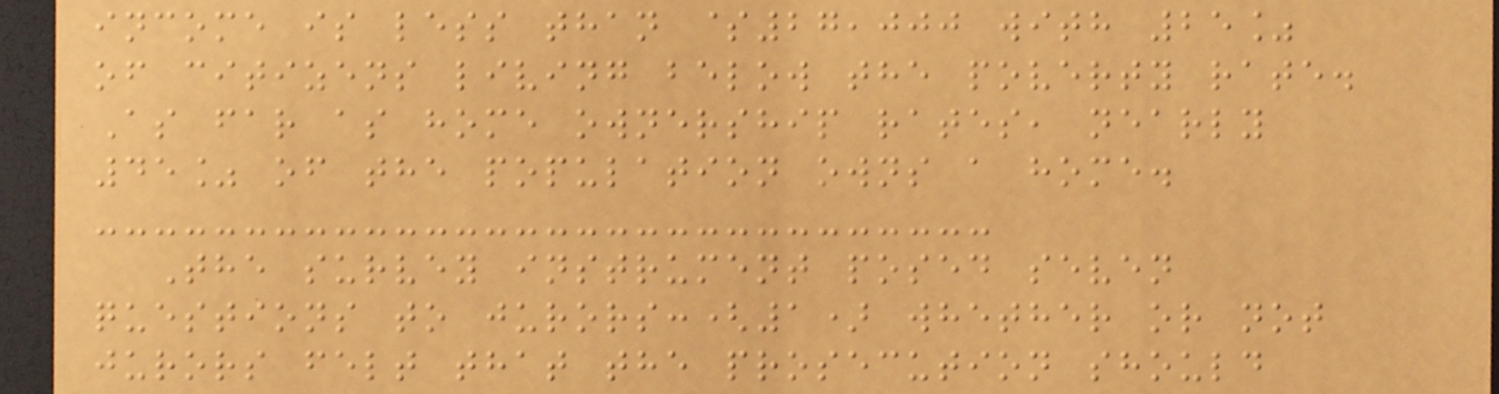income is less than $27,000 with 25%
of citizens living below the poverty rate.
As far as home ownership rates, nearly
45% of the population owns a home.
The survey instrument posed seven
questions to jurors:(1) whether or not
jurors felt that the prosecution should
